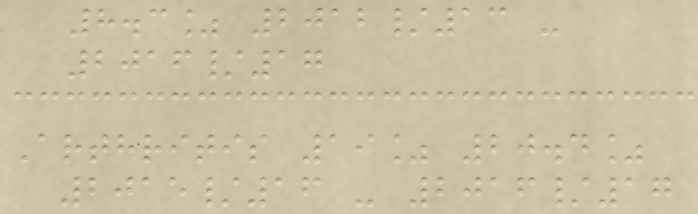8.3% 2012/13 -
2016/17
Arthritis 19% 20.4%
2015/16 - 2016/17
